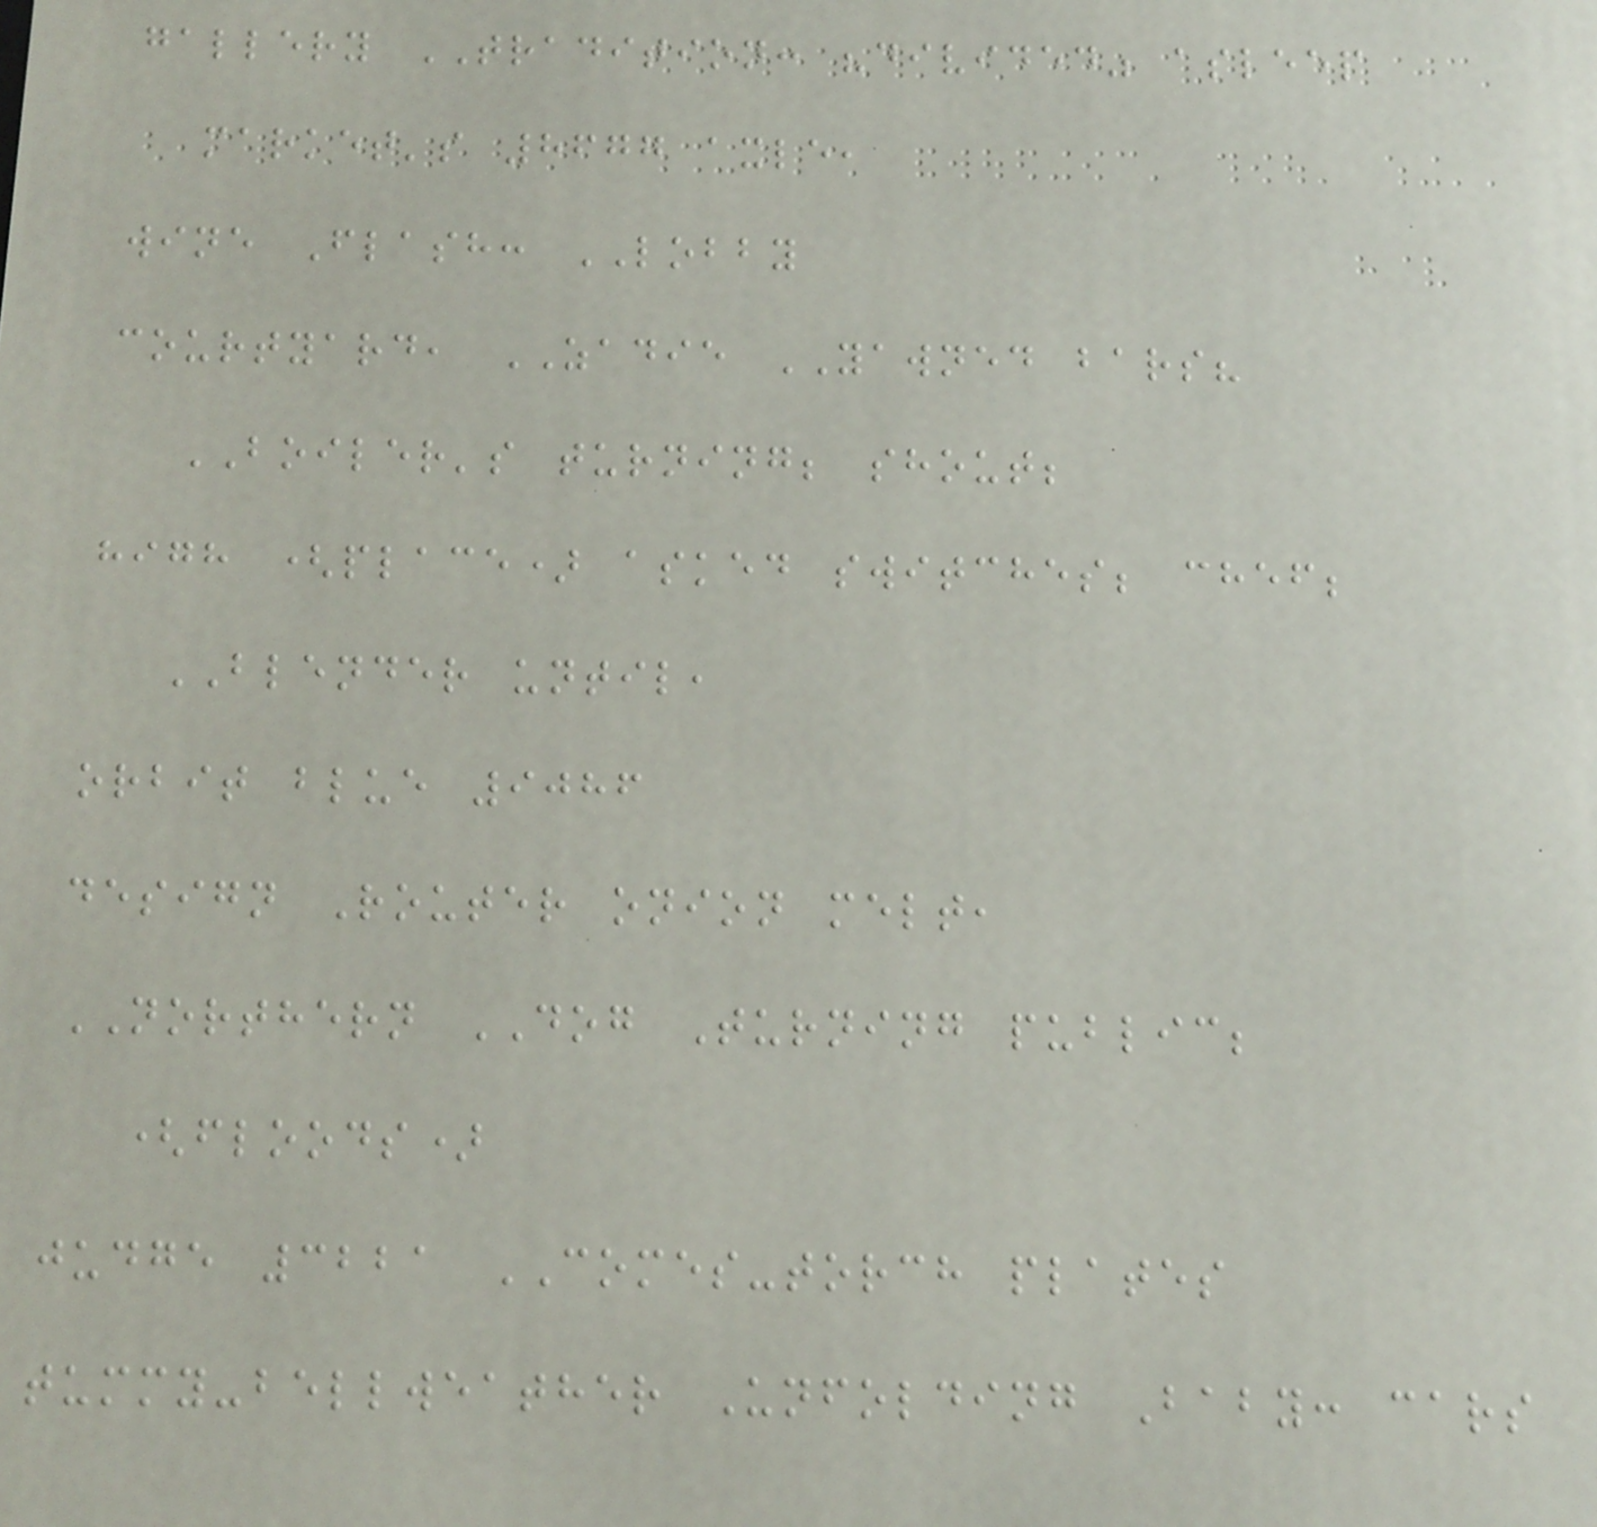gallery TRADITION: "divided" asleep
market's 8677 axle,
wine Flash: LOBBY
courtyard, ZADIE YAWNED bars?
BOILER's turning; shout;
high (place) asked switches; chef;
BLENDER until,
orbit blue 9086
design Router onion melt,
NORTHERN DOG Turning public;
(floods)
judge 3221 COMES-torch plates
tummy-bellweather Unfolding Baby: cars
